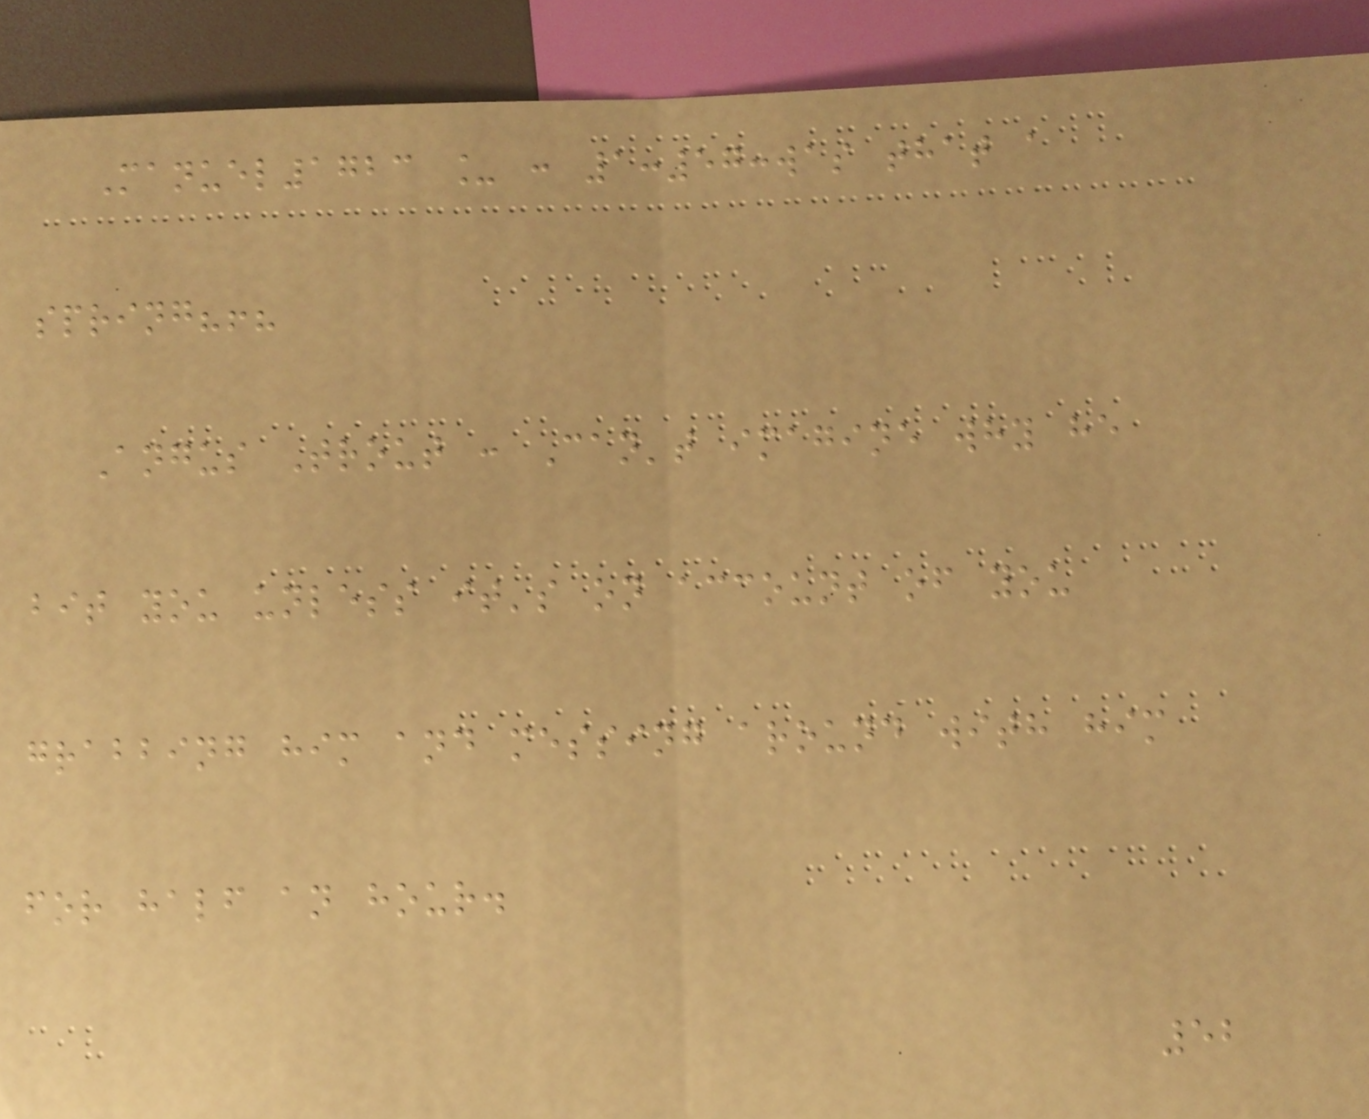Manuel1723 _ : 1:57:was that a
spring?!?
Angus Trout : Can't imagine why he
bit you unless it's on account of you
grabbing him and messing around with him
for half an hour.
52
